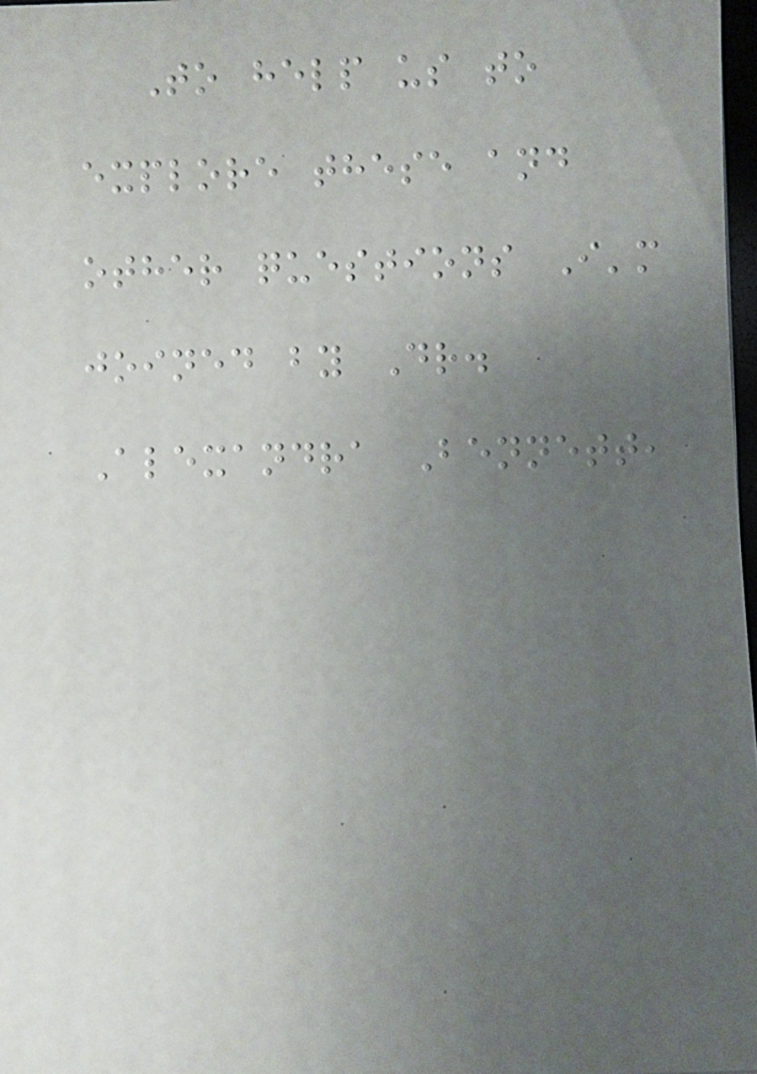To help us to
explore these and
other questions I'm
joined by Dr.
Alexandra Bennett,
